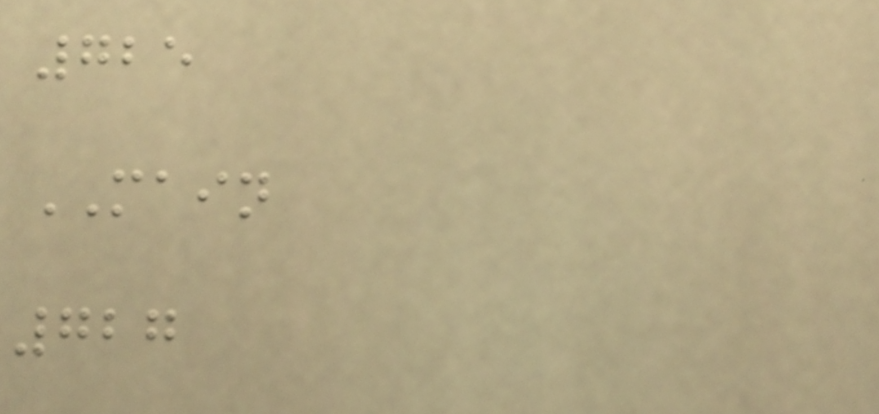725
MAIN
727
